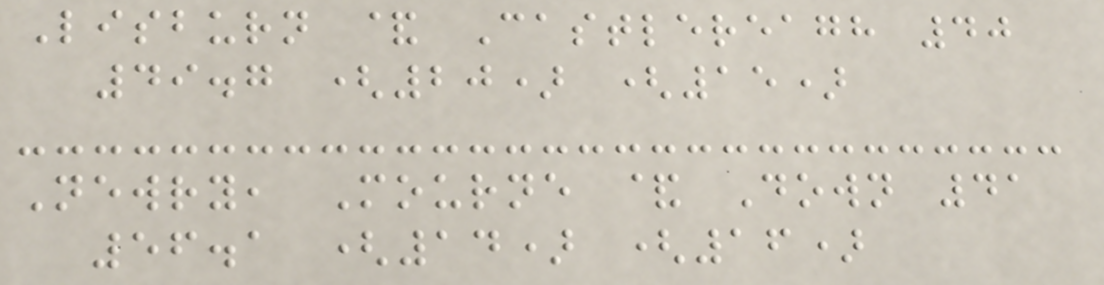Lisburn & Castlereagh 40
49.7 (20) (15)
Newry, Mourne & Down 41
56.1 (14) (16)
